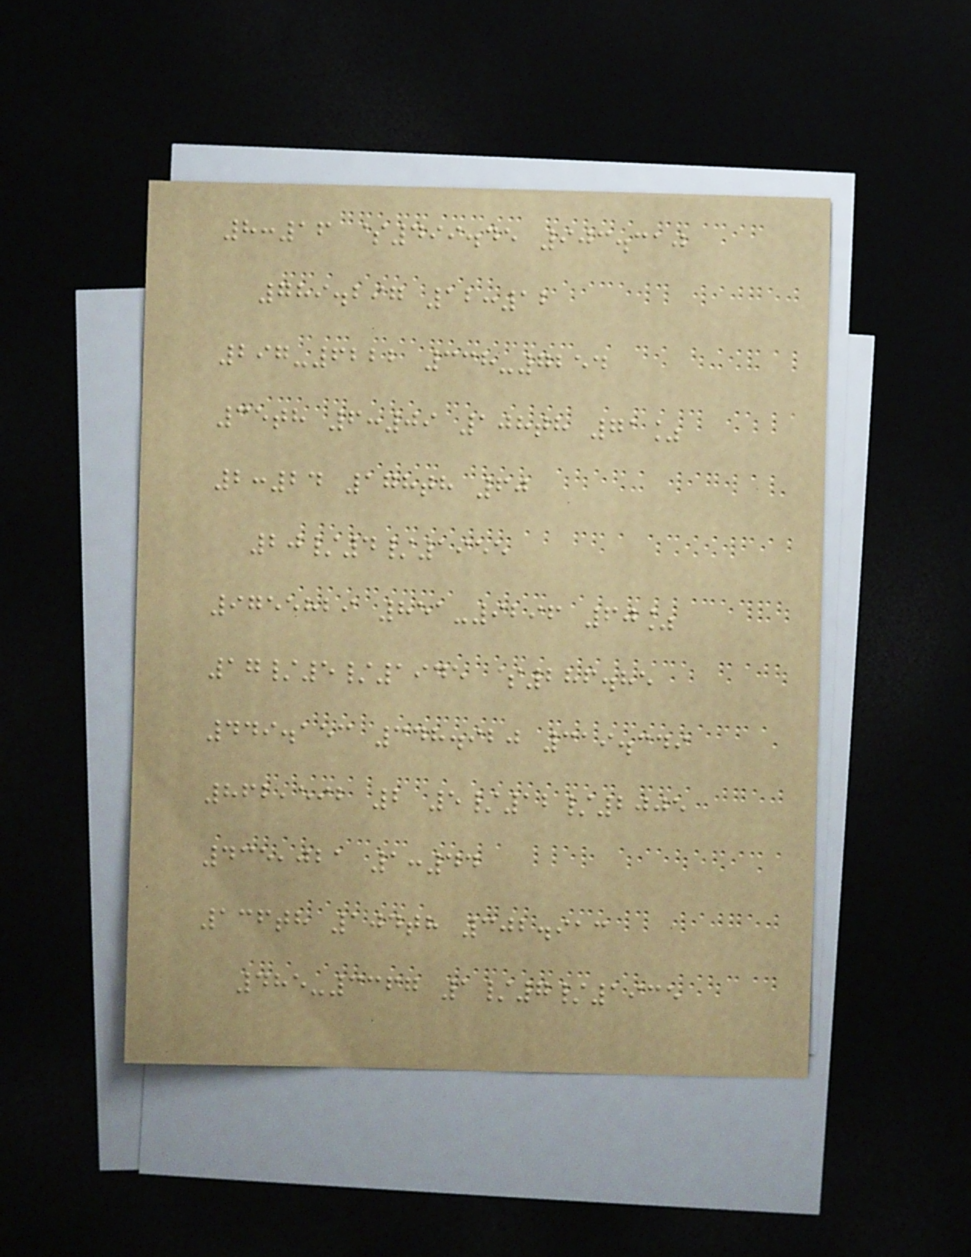8:16 $499.45 903.310
789.297 12:12
297-6222 338-7254
35th 6:09 108th 71%
2:24 178th 60
20/4/1955
9755829 851-9296 60%
17/5/1945 $286.85
449.153 348.920 319.349
862,592 2 5/12/2005
435,021 1:44
136th 104th 302.913
485-3367 1/7/1935
